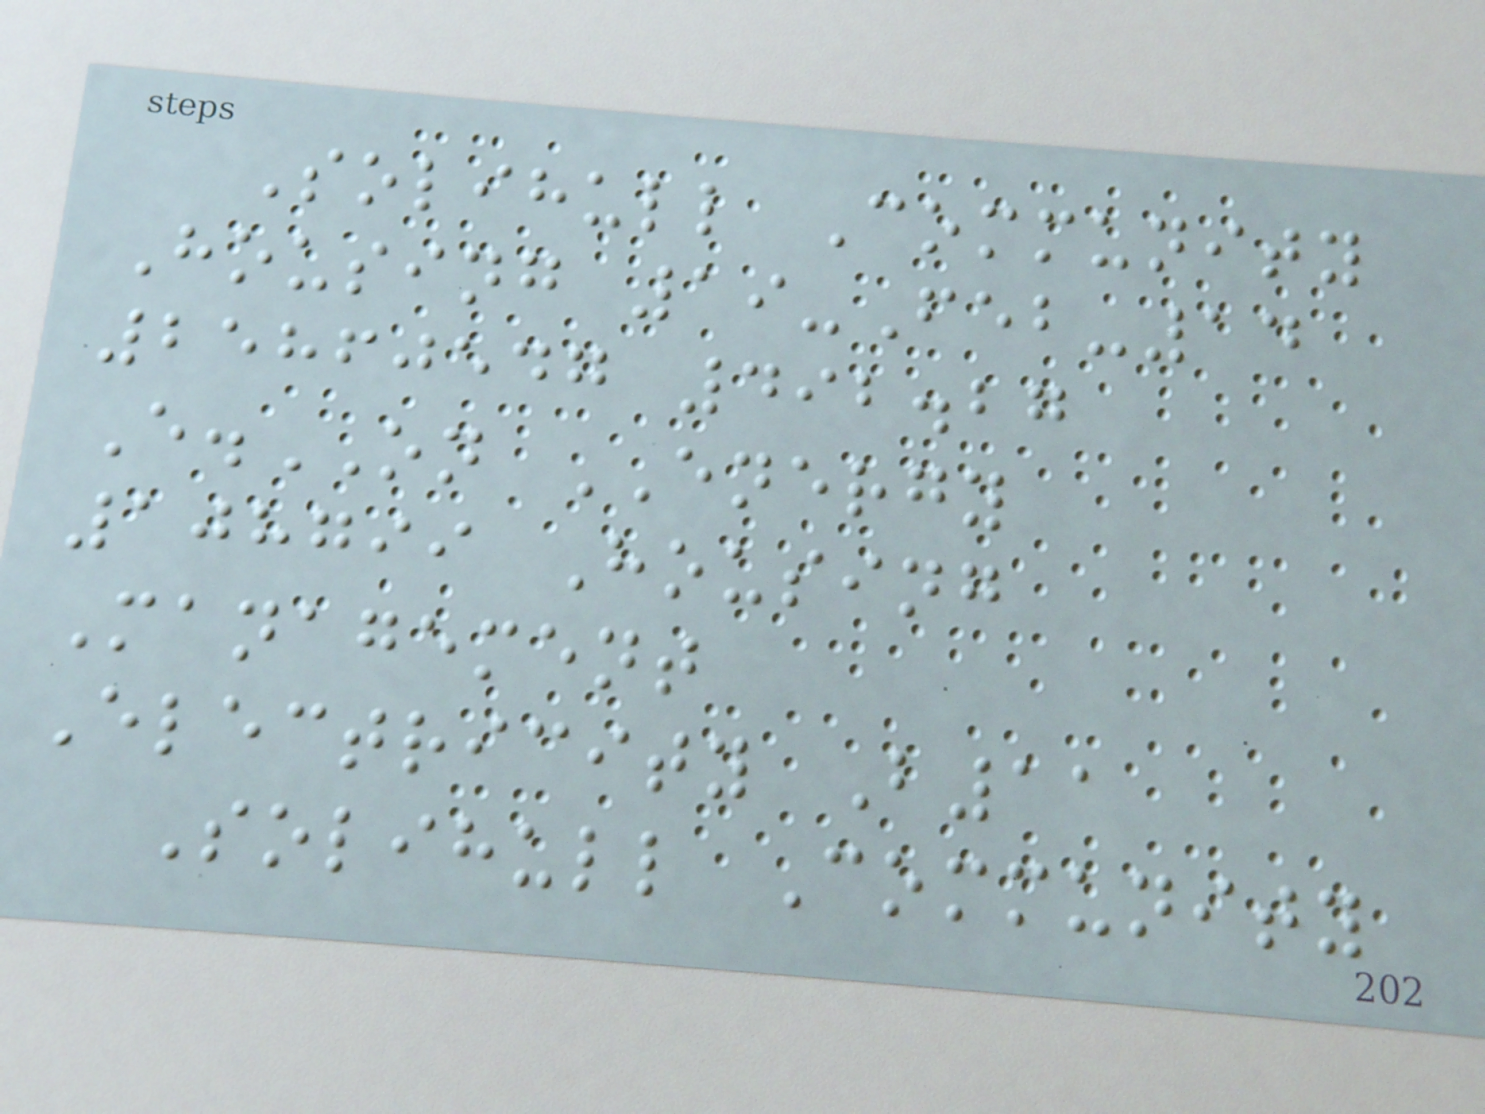Solihull Community
Housing 19-Feb-14
25860547 492.27
E.ON ENERGY
108799 Housing
Management
Electricity B11
Solihull Community
